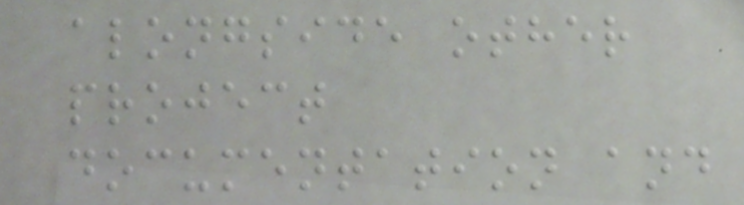alongside other
project
documentation and
